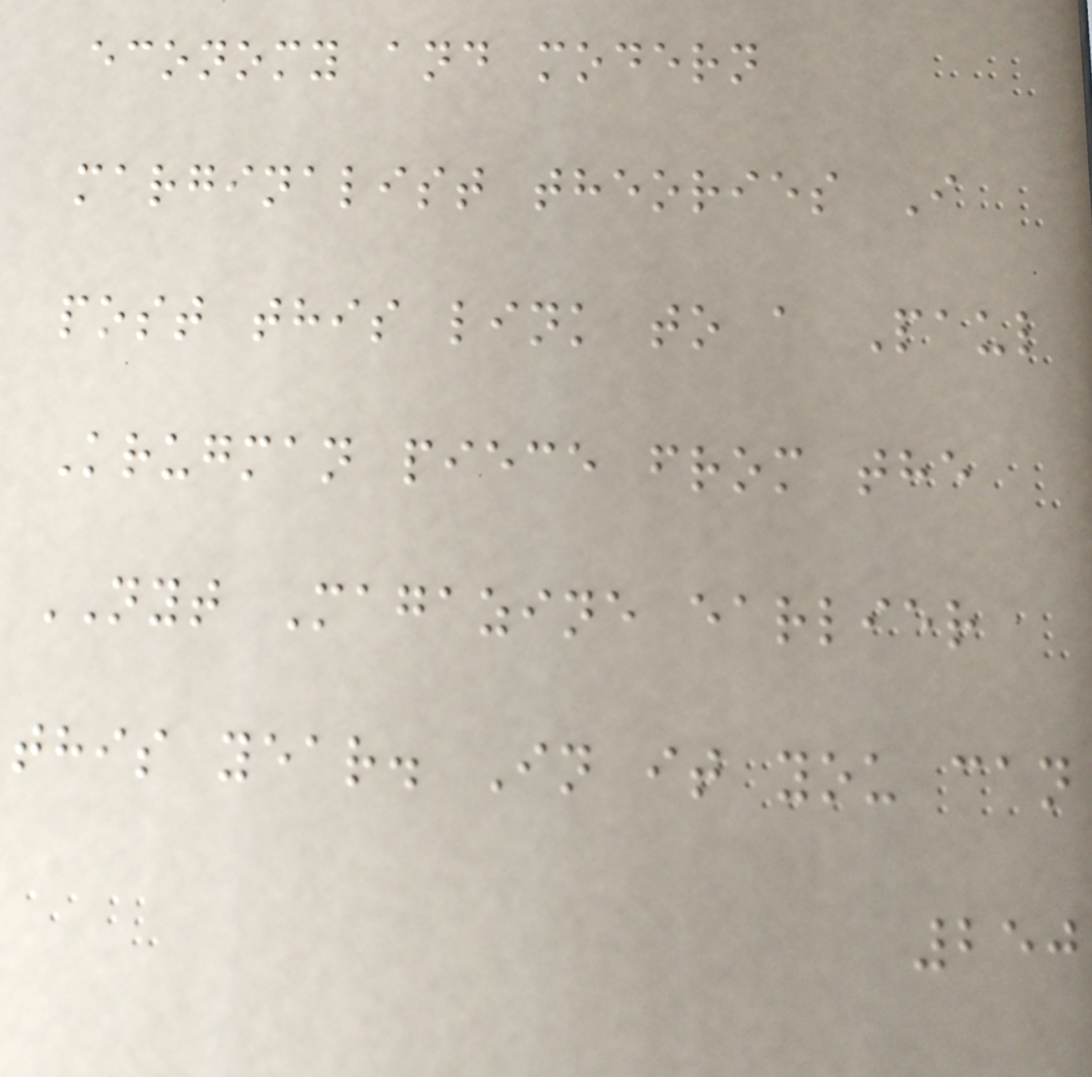economy and modern
marginalist theories I
post this link to a Paul
Krugman piece from the
NYT Magazine earlier
this year. In it you can
250
